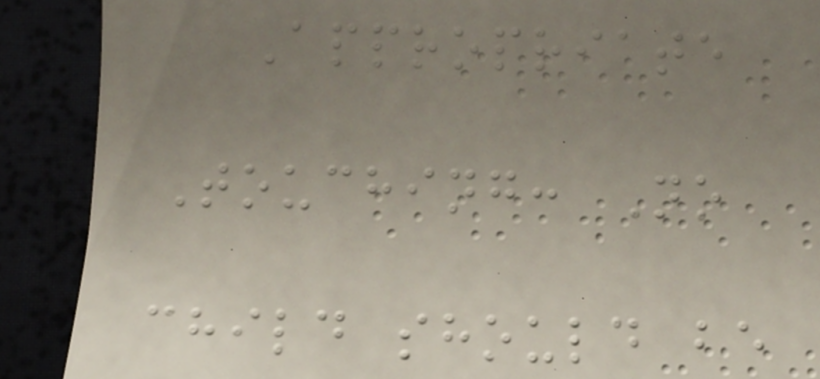Appropriate
Touching: No
child should be
